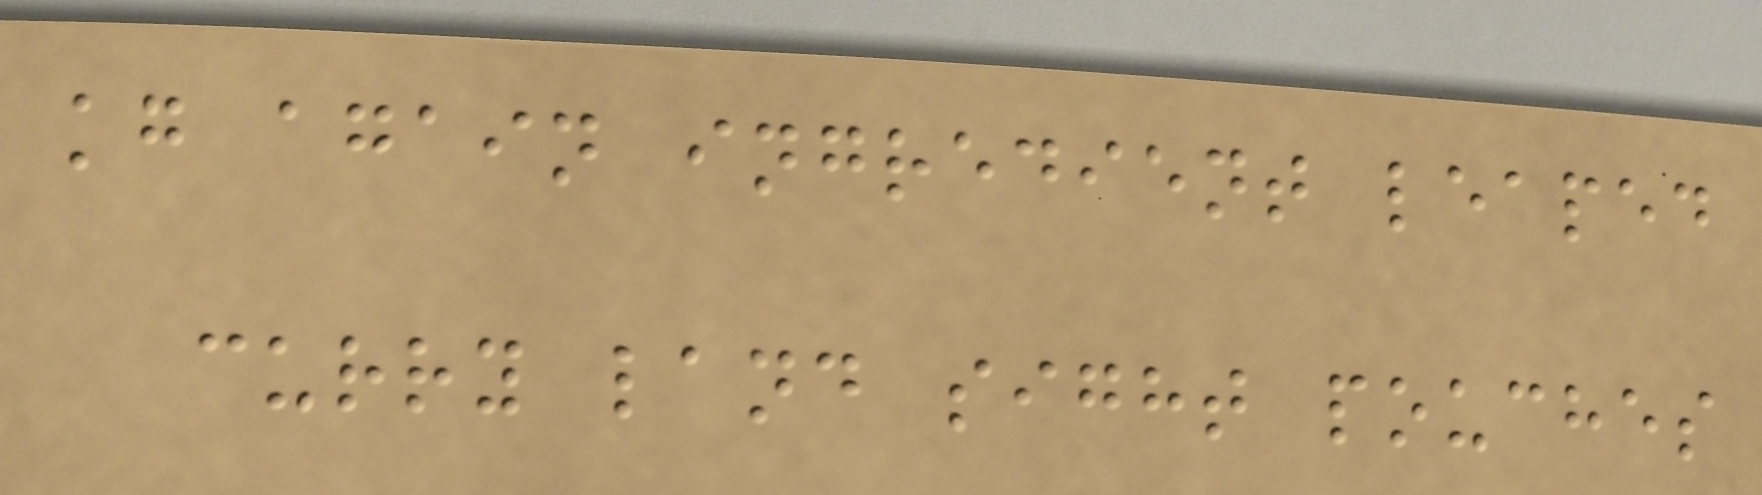kg again ingredient leaped
curry land sight pouches
